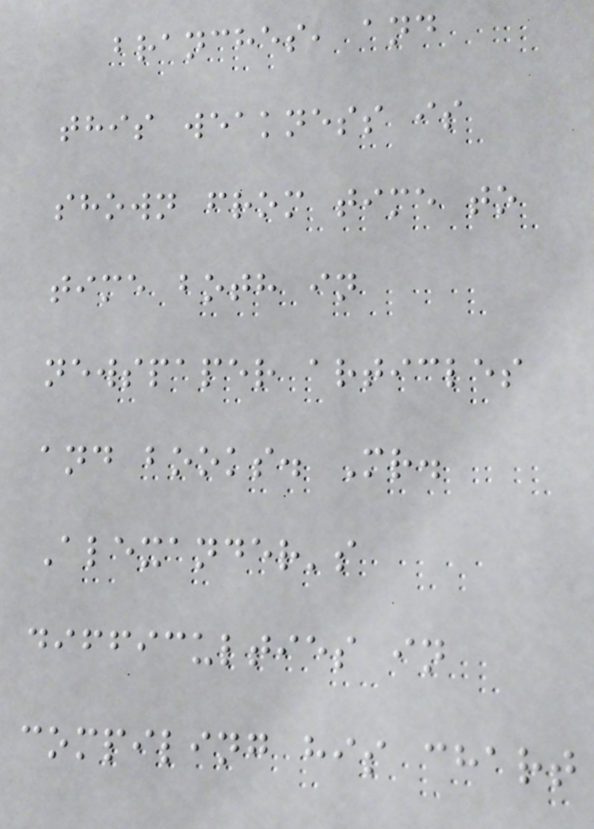branches, and
this weakness is
shown from time to
time both in
newspaper articles
and books. Mr.
Alexander's
difficulties in
compiling his chart
